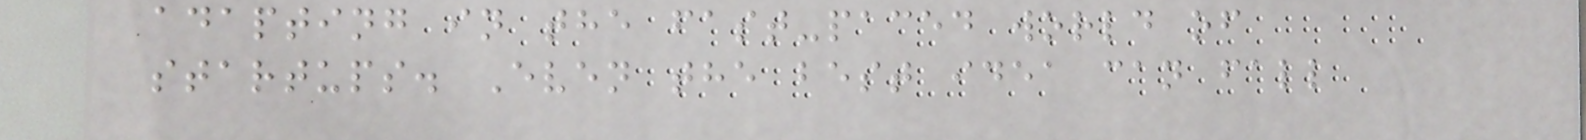adapting in the fast-paced world of
startups. Even the best idea can fall
